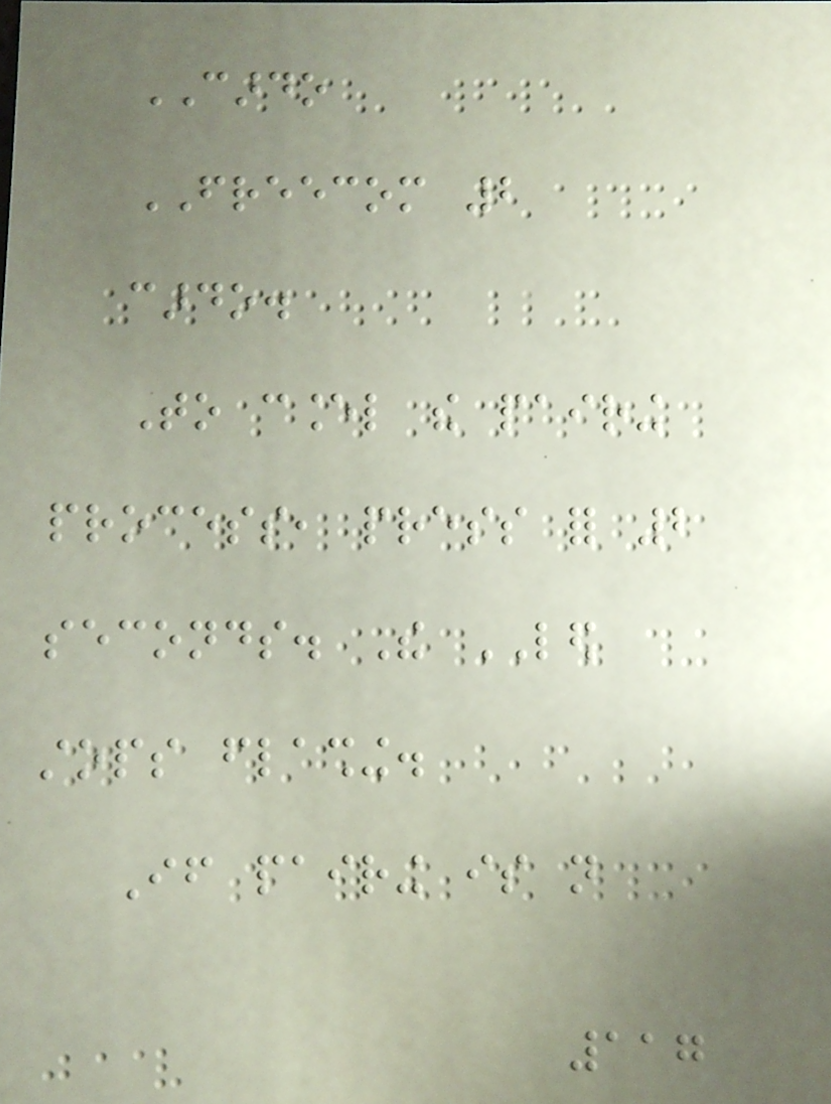CARDO
FREECOM 2
cardo.
To cancel the pairing
process, press for 2
seconds. The LED
stops flashing.
If pairing is not
117
